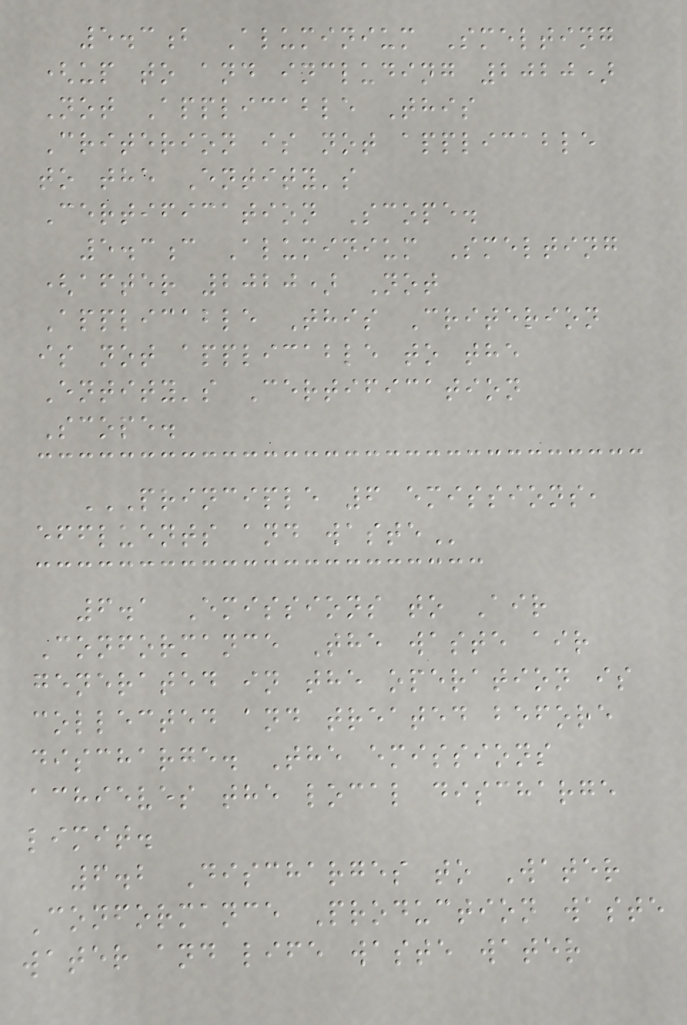5.3b Aluminium Smelting
(up to and including 2020)
Not Applicable This
Criterion is not applicable
to the Entity's
Certification Scope.
5.3c Aluminium Smelting
(after 2020) Not
Applicable This Criterion
is not applicable to the
Entity's Certification
Scope.
PRINCIPLE 6 EMISSIONS,
EFFLUENTS AND WASTE
6.1 Emissions to Air
Conformance The waste air
generated in the operation is
collected and treated before
discharge. The emissions
achieves the local discharge
limit.
6.2 Discharges to Water
Conformance Production waste
water and life waste water
